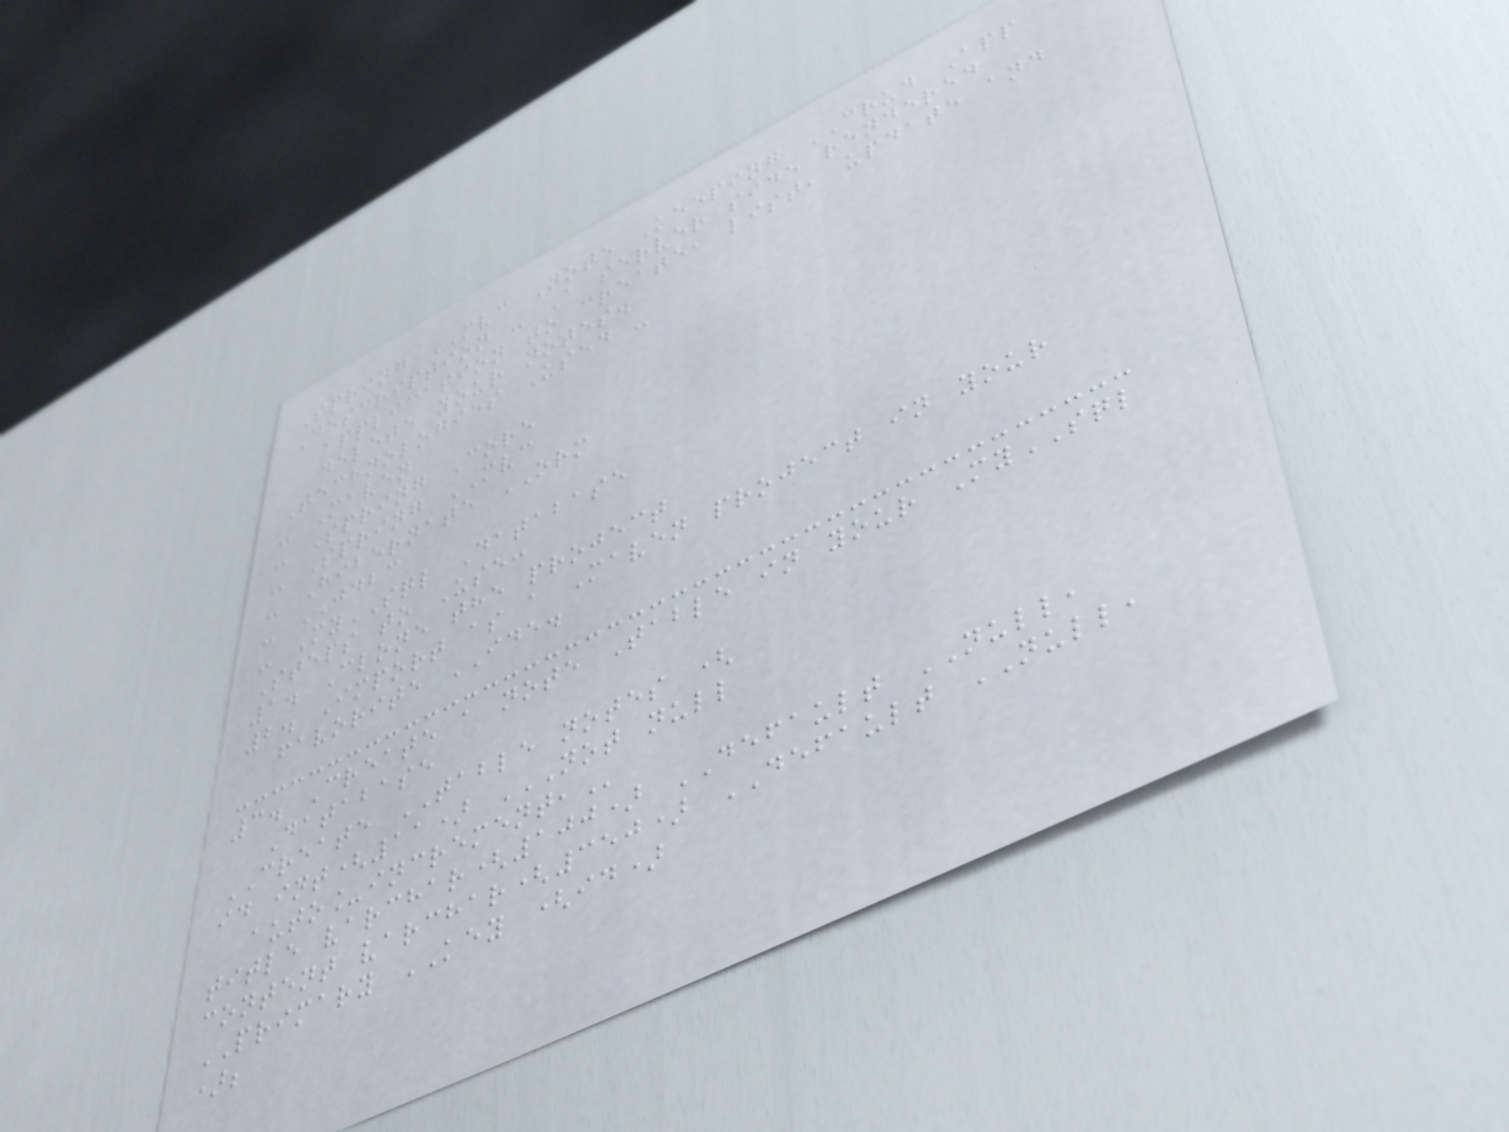Spring MVC Note Keeping CRUD App
Description - A server side rendered
application to create, list, update and
delete your notes.
Technologies Used -
- Maven
- Spring Core
- Spring MVC
- Hibernate ORM
- JDBC
- MySQL Database
Steps to Use:
1. Clone the project
2. Import as a Maven project in your
favorite IDE.
3. Create a note Table in your MySQL
Database
CREATE TABLE notes (
id int(11) NOT NULL
AUTO_INCREMENT,
title varchar(100) DEFAULT NULL,
content varchar(350) DEFAULT NULL,
PRIMARY KEY (id)
);
